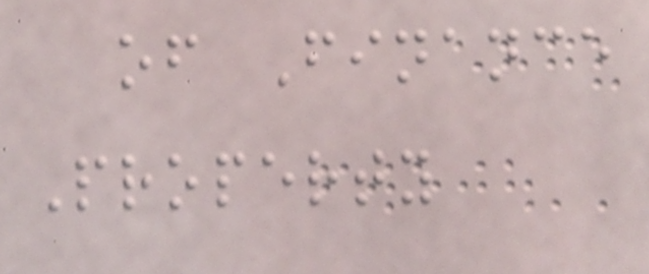of Finance
Property
